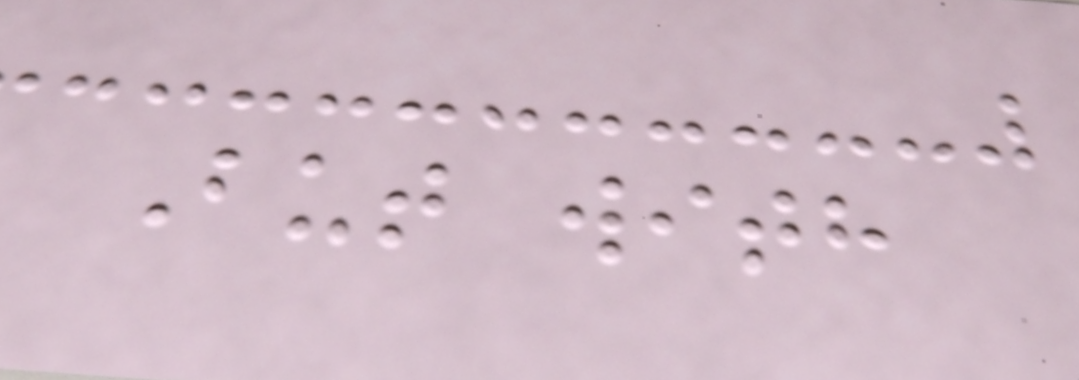But with
